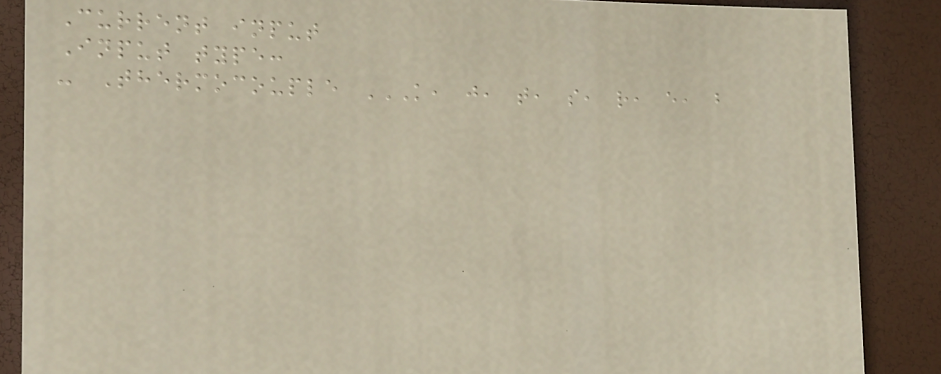Current input
Input type:
- Thermocouple K, J, T, S, R, E, B
